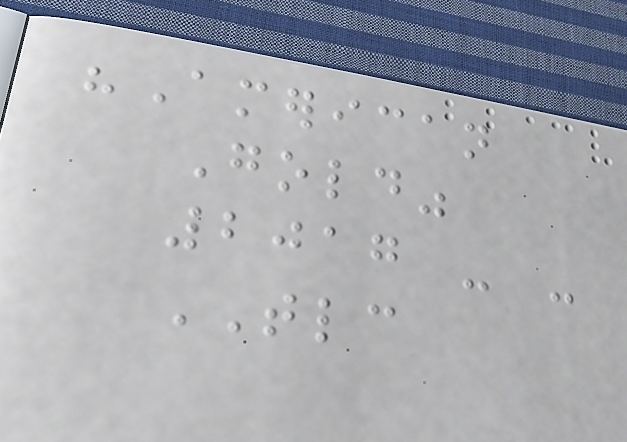"American
Gold"
2017 - -
TLC
